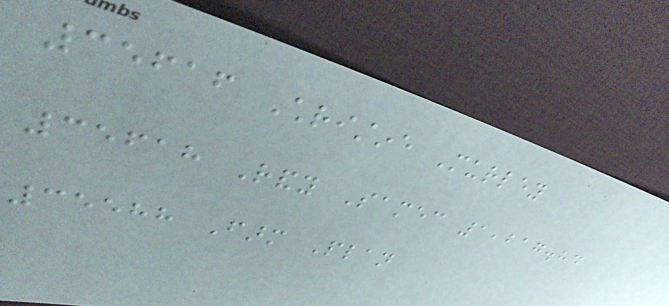35616 Christine Murley
35618 Randy Samec 1,217.84
35588 Farm Plan
